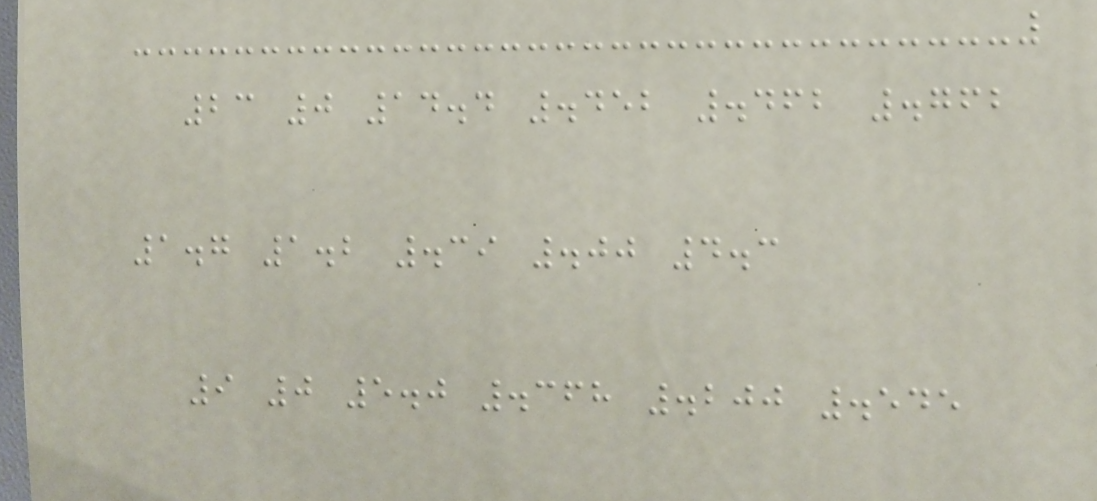23 0 14.4 .452 .462 .762
1.7 1.2 .39 .00 4.3
9 0 5.0 .368 .200 .545
